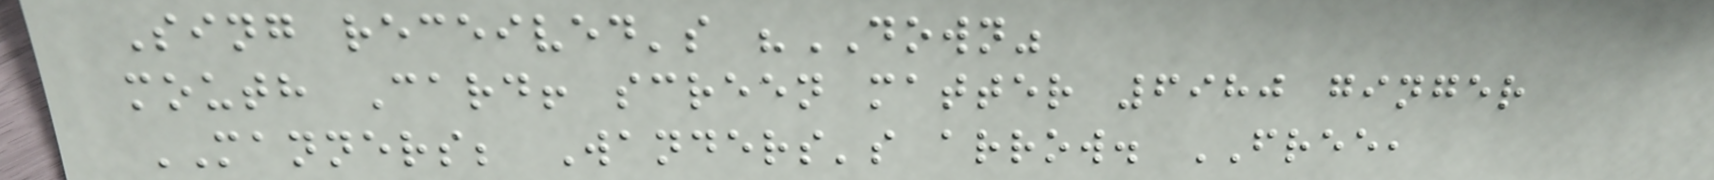Sing received's "DOWN"
mouth Card! screen matter 6980 ginger
MANNERS; Wanders's arrow. FREE,
